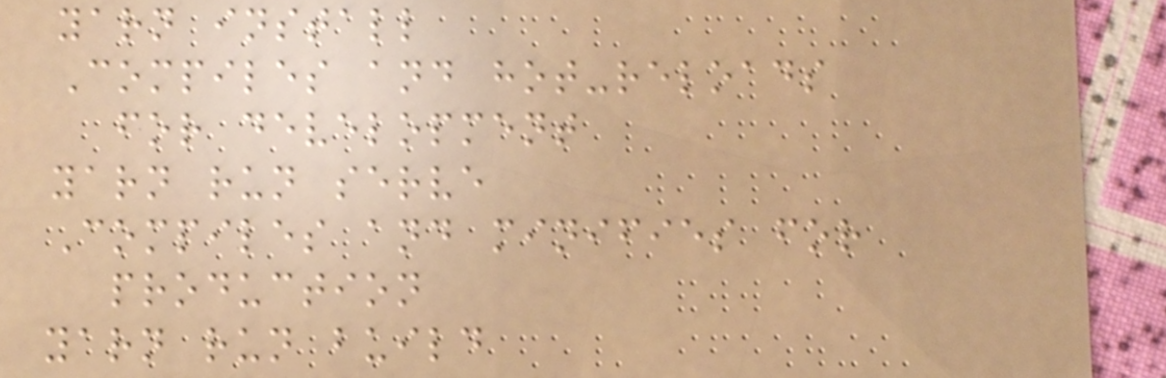yarn install
Compiles and hot-reloads
for development
yarn run serve
Compiles and minifies for
production
yarn run build
